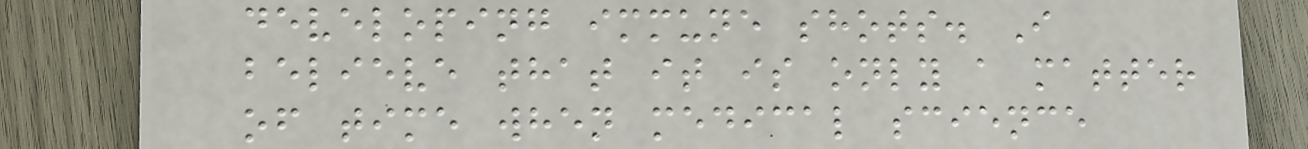developing immune shots. I
believe that it is only a matter
of time when medical science
